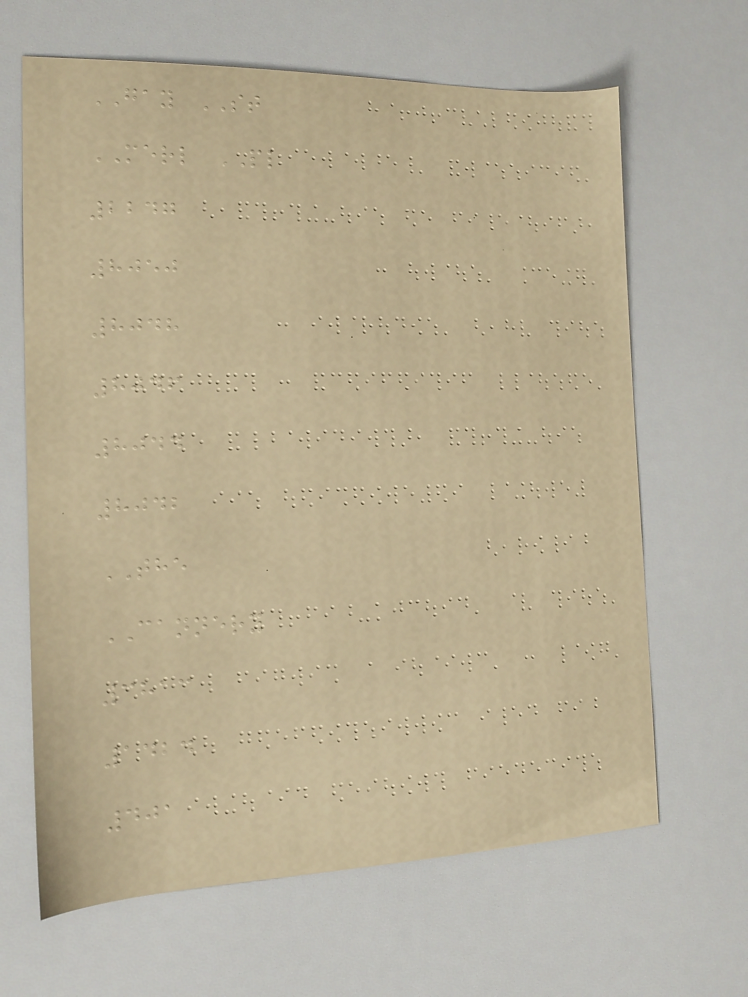GAY ST
MERL PL
2247
8050
8048
8046
8044
8042
THE
CANNERY
3813
1424
401
